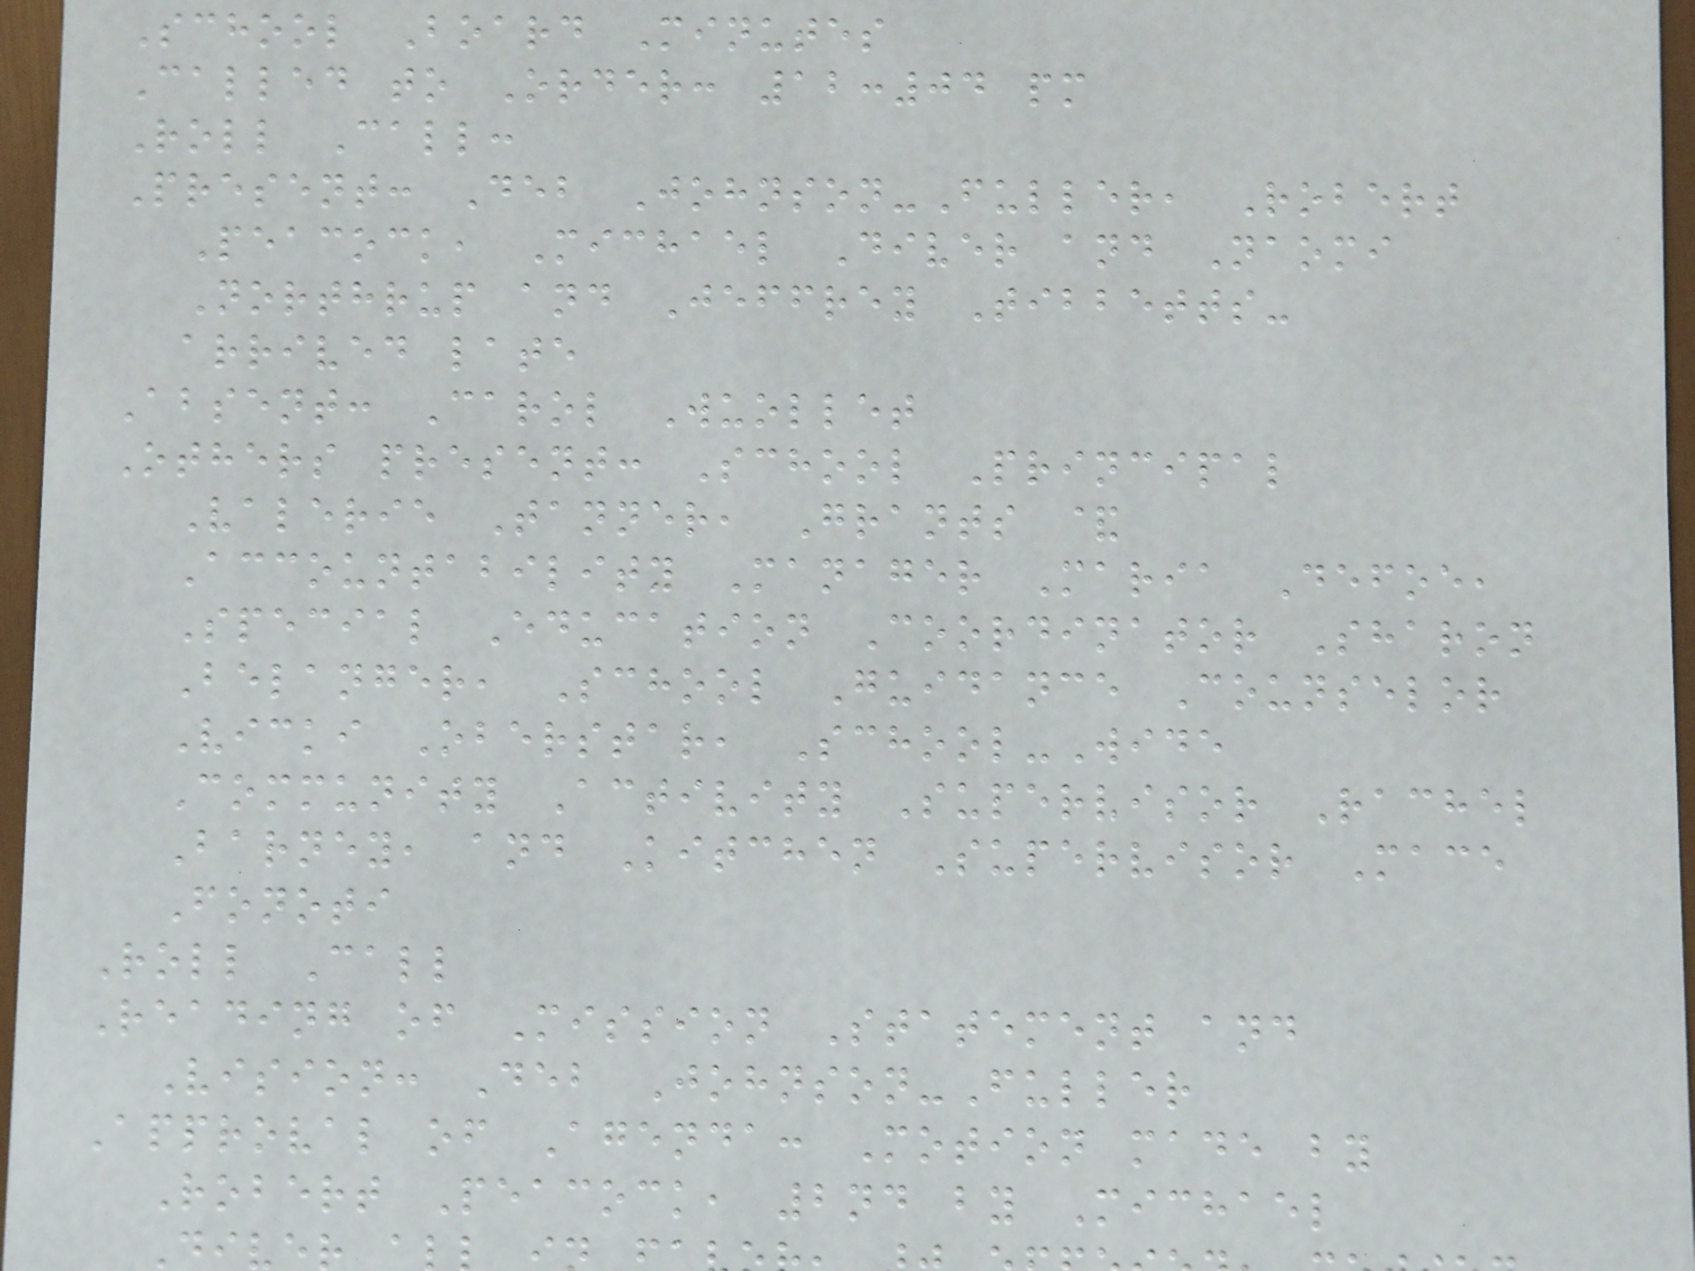School Board Minutes
Called to Order: 12:04 pm
Roll Call:
Present: Deb Johnson-Fuller, Robert
Peacock, Michael Diver and Naomi
Northrup and Jeffrey Tibbetts-
arrived late
Absent: Carol Wuollet
Others present: School Principal
Valerie Tanner, Grants &
Accountability Manager Maria Defoe,
Special Education Coordinator Sharon
Belanger, School Guidance Counselor
Vicki Oberstar, School-Wide
Community Activity Supervisor Rachel
Barney, and Kitchen Supervisor Mace
Fonoti
Roll Call
Reading of Mission Statement and
Vision: Deb Johnson-Fuller
Approval of Agenda: Motion made by
Robert Peacock, 2nd by Michael
